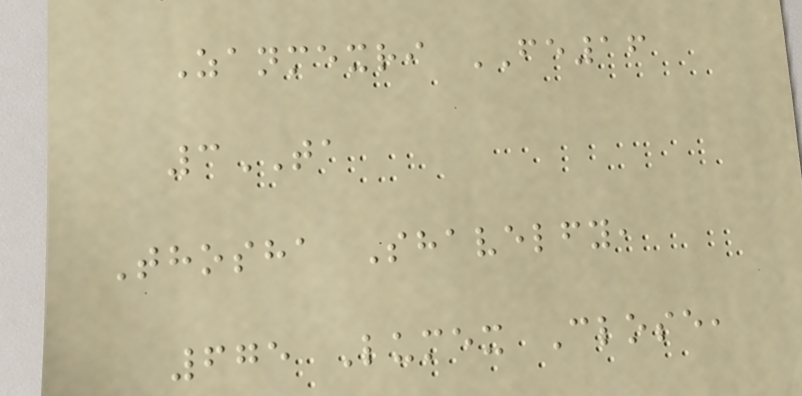Zanmexri FE16
3TA
Thosha Shavelfy,
675 Lumex Close,
